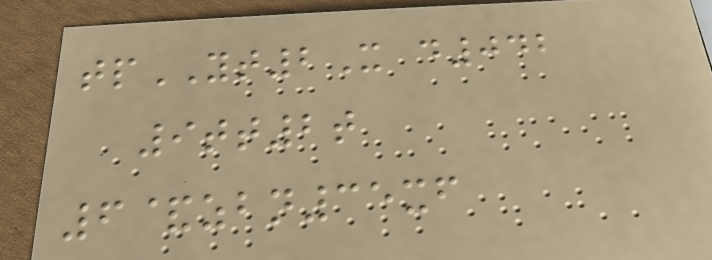tpYT2X d042
9tt2t
6&zbn35xf
